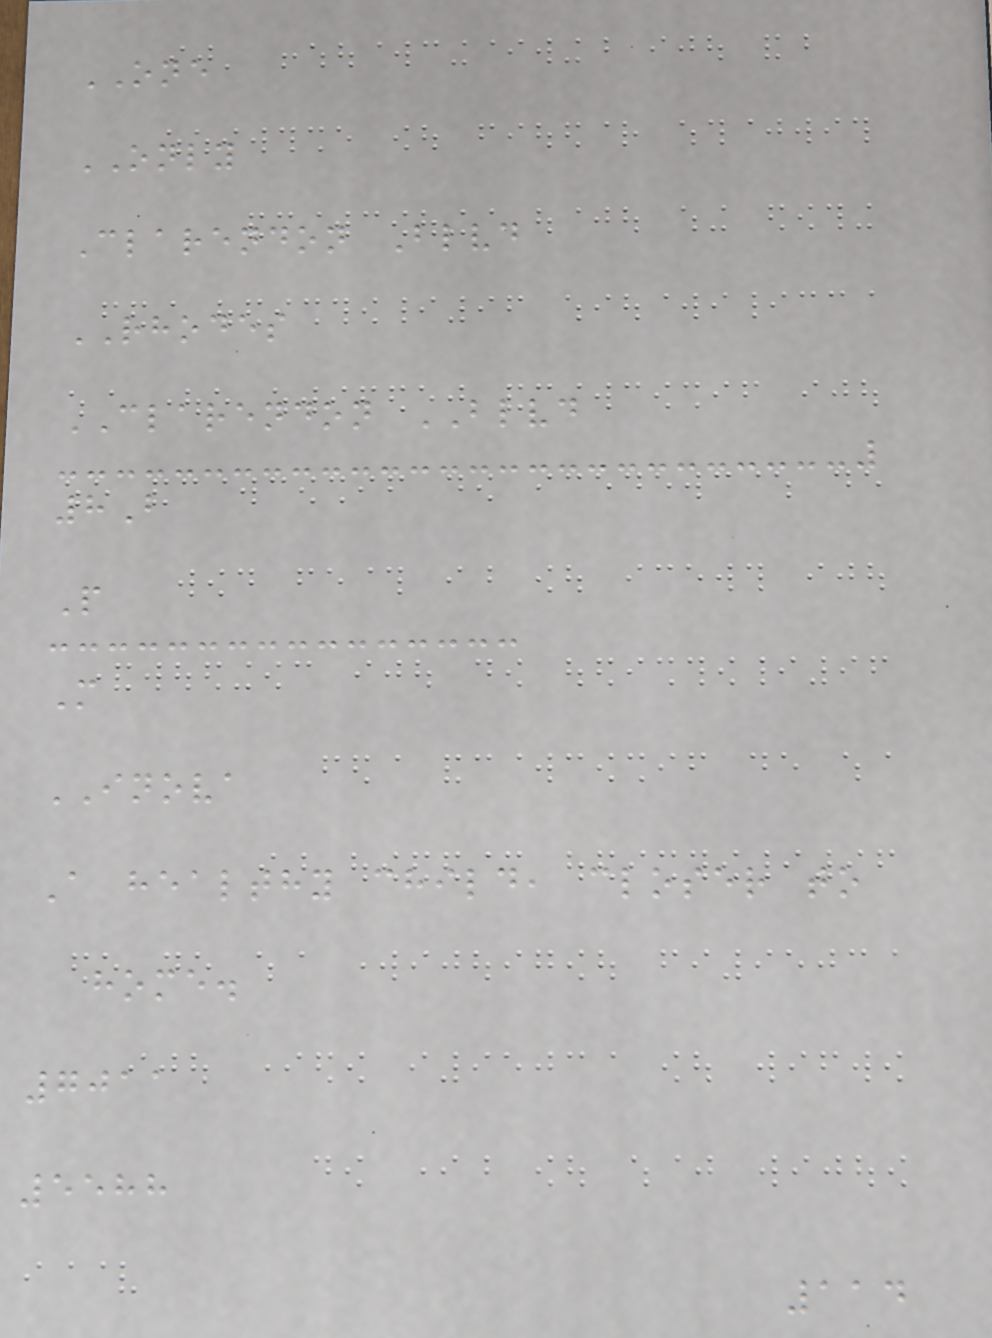ONE
ONLY
Clarendon Blvd
RHODES
CLARENDON BLVD
8B
P
M
INOVA
A healthy child, closer to
home.
7011
5588
114
